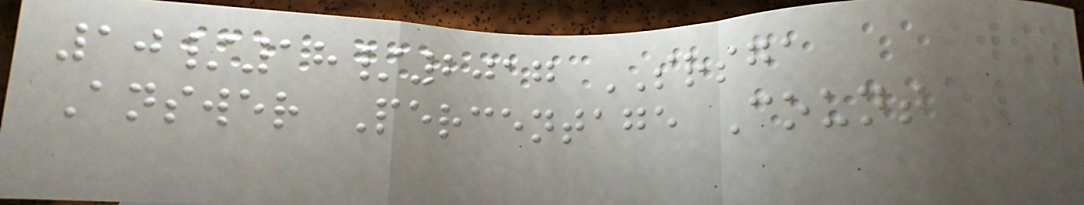10/18/2017 SRSGA
Answer Percentage Count
